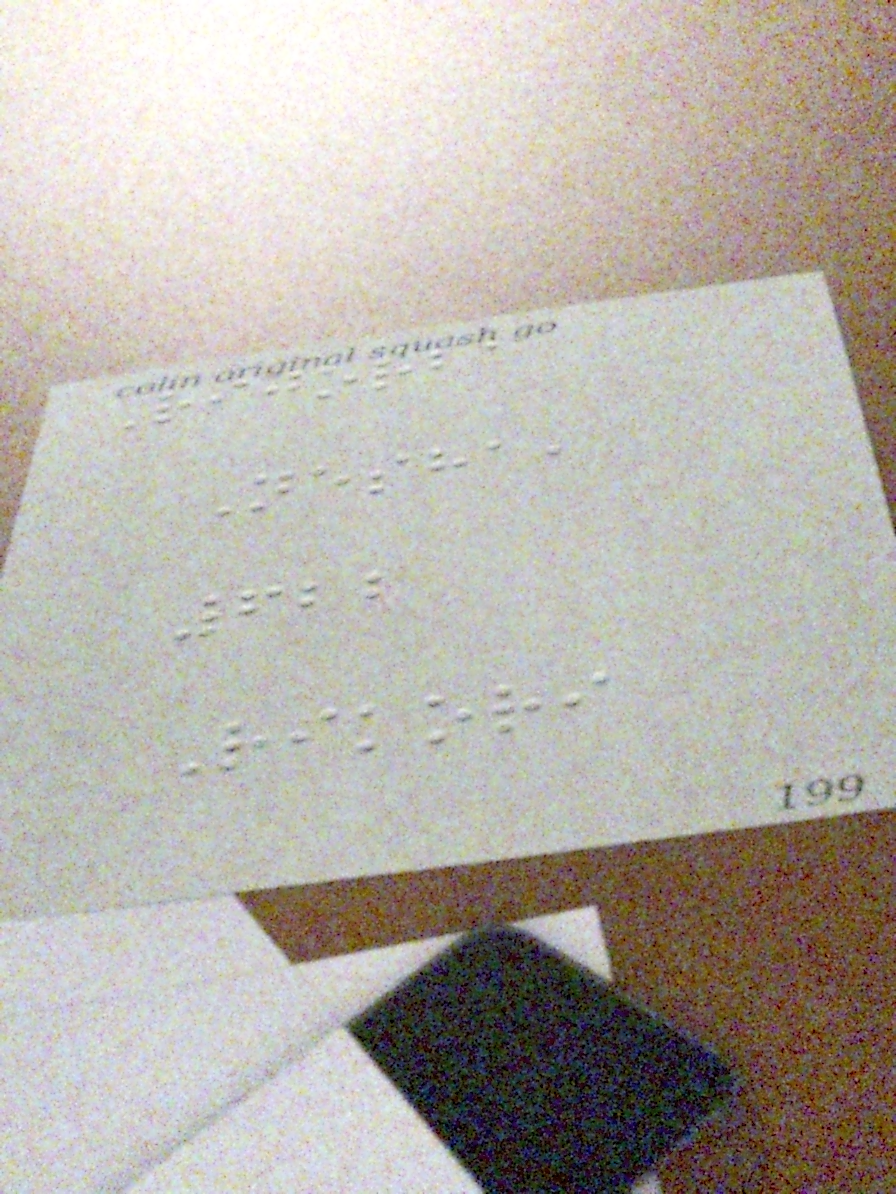Rijorba
Nesha,
622
Rikori
